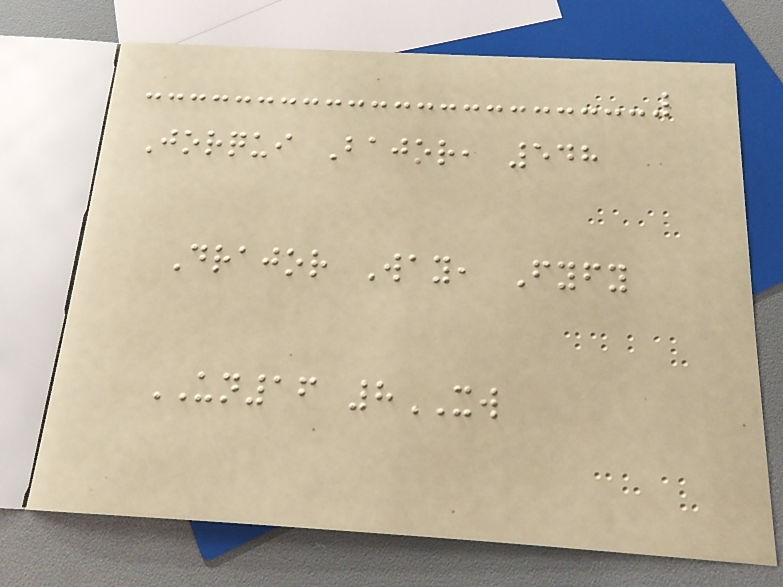Jorqui Bajor, 548
Drajor Way, Fyfy
UN16 8XW
